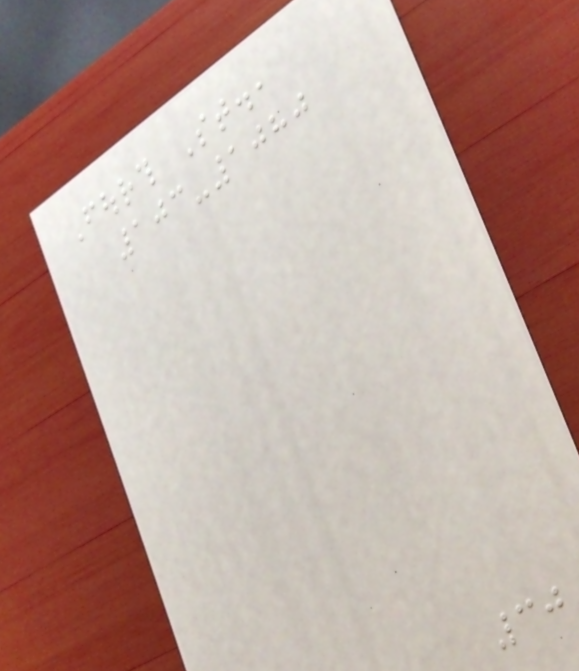Fourth St.,
103-1080
30
